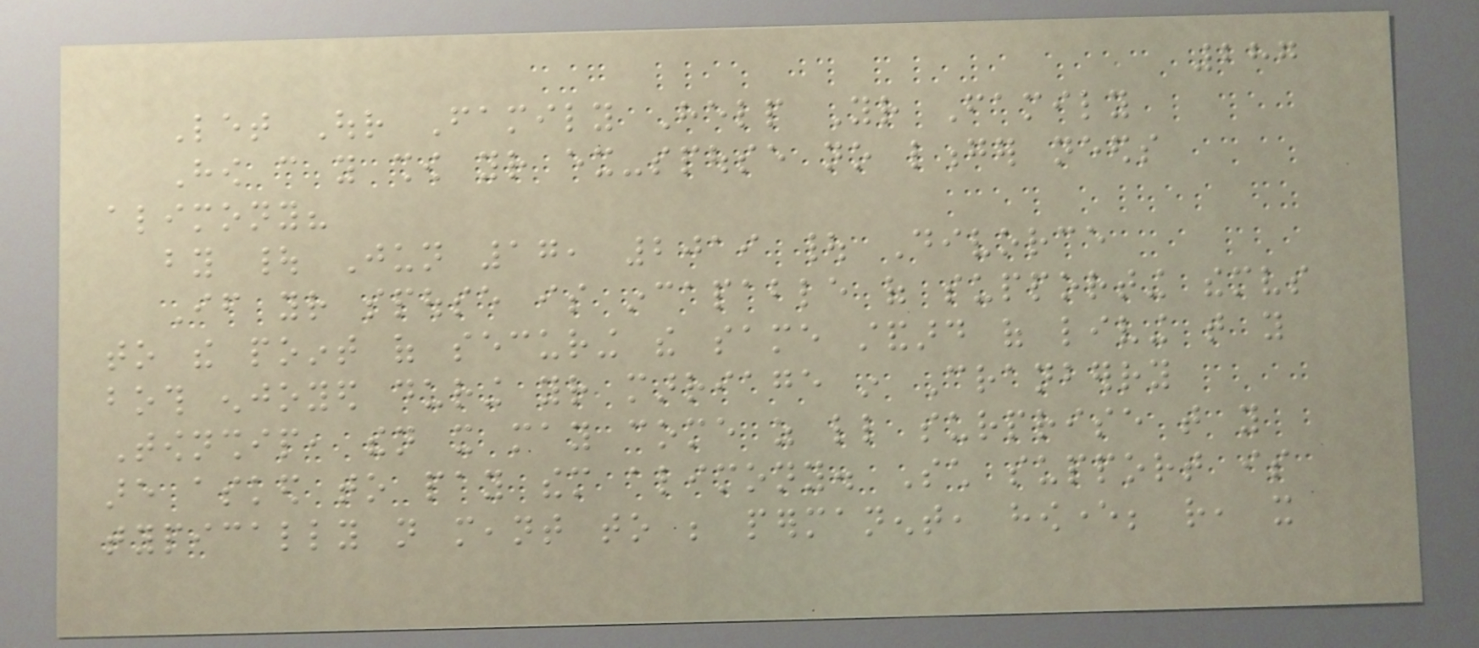287
Let Our Family Help Your Family
How can you show your ex-spouse no longer needs
alimony?
by | Jun 17, 2019 | Divorce
If your spouse is incapable of supporting themselves
to the point of securing the same standard of living that you
both enjoyed during your marriage in Cranberry
Township, then it may come as little surprise that you
are asked to pay them alimony. Such support is
typically not meant to be permanent, however; rather, it
